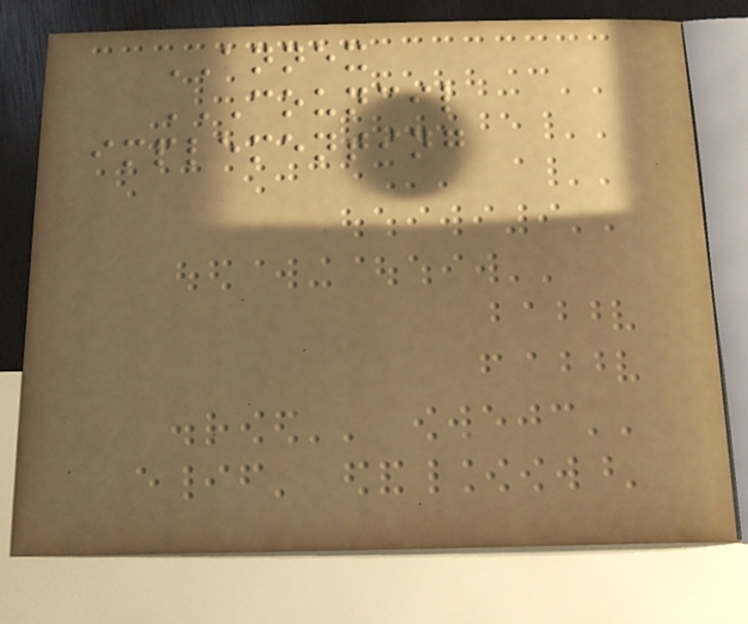ANNEX
COUNCIL
IMPLEMENTING
